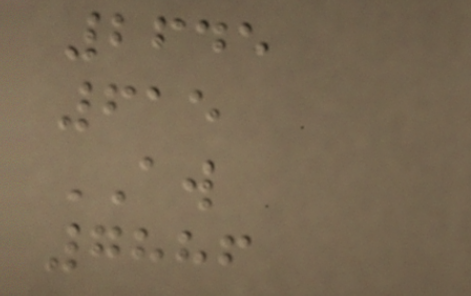2645
615
AW
7886
